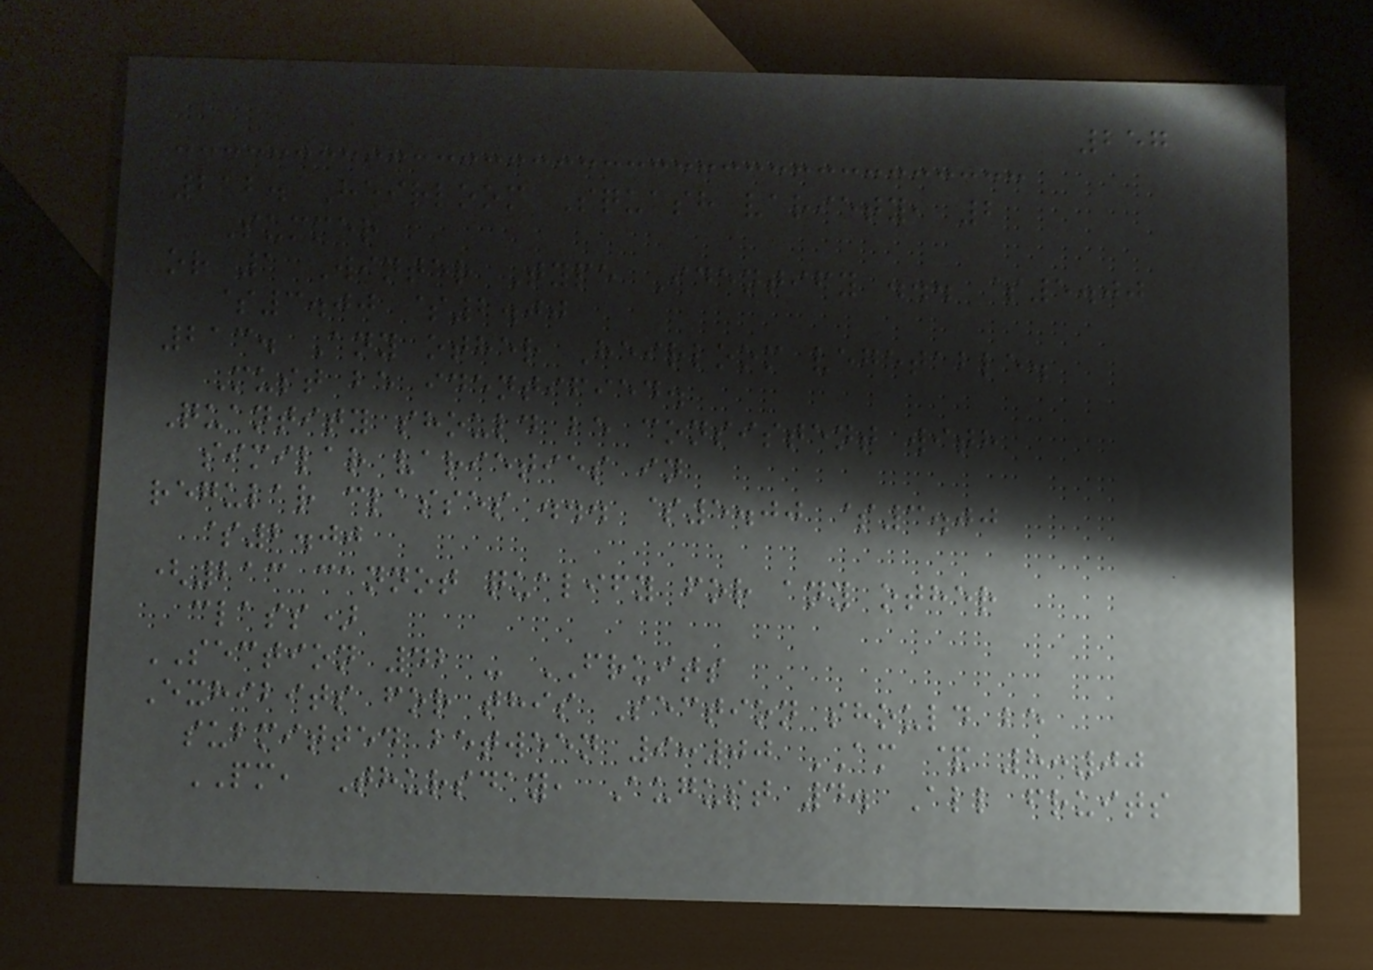257
212. Heirloom Squash variety, 2
Summer
or 1 Winter Type Identify ... $5.00
$3.00 $2.00
213. Any other Heirloom vegetable.
Must be identified.
Quantity should be consistent with
similar varieties in
regular classes ... $5.00 $3.00
$2.00
(213 cannot qualify for any other
class)
SECTION 42 - FRUITS
Exhibits for this Section should be
submitted between 9:00 AM & 8:00
PM, Thursday, August 4. All fruits
